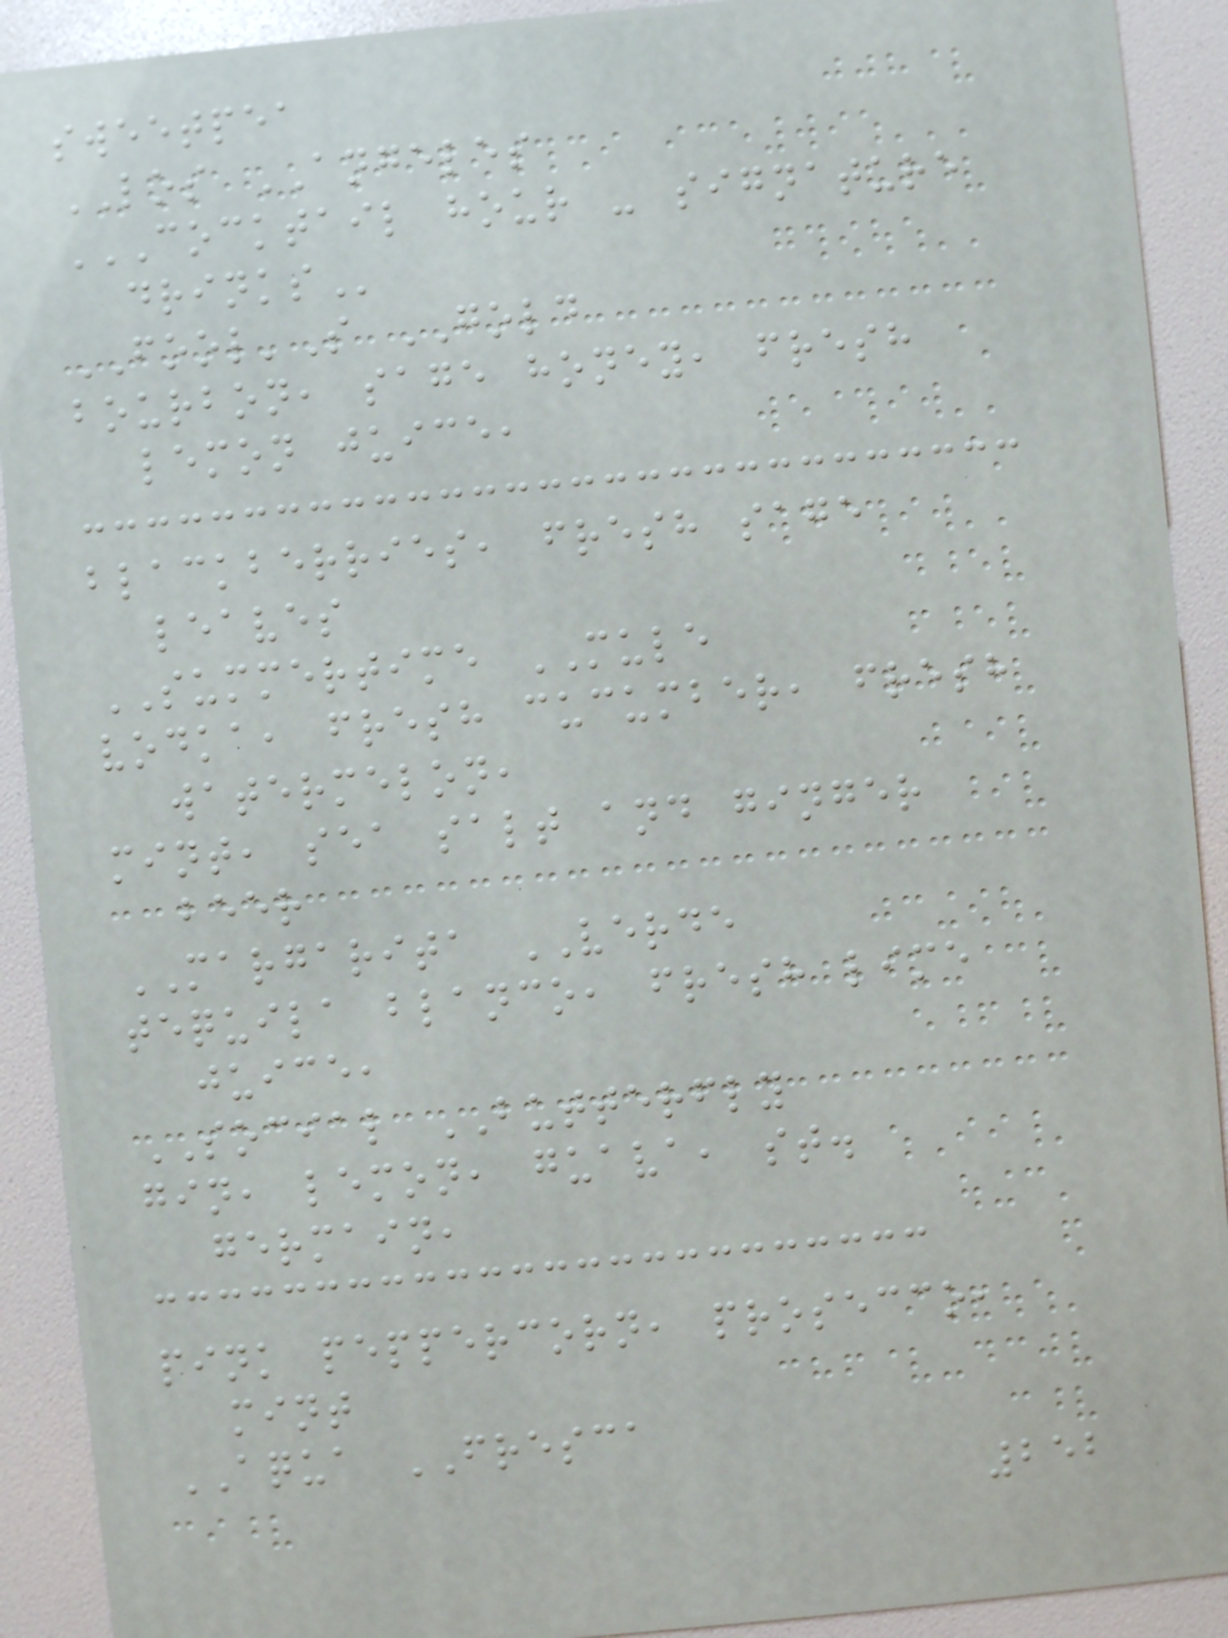sweetpea
LOS ANGELES
COCKTAIL HOUR - SIGNATURE
DRINKS
FOOL'S GOLD
bourbon, sage honey, fresh
lemon juice,
blackberries, fresh sage
leaves
SUMMERTIME MULE
vodka, fresh cucumber, fresh
watermelon,
mint, sea salt and ginger
beer
MARGARITA VERDE
tequila blanco, fresh lime
juice,
SOCIAL BUTTERFLY
gin, lemon, guava, st.
germain,
pink peppercorn, prosecco,
mint
AQUA FRESCA
252
